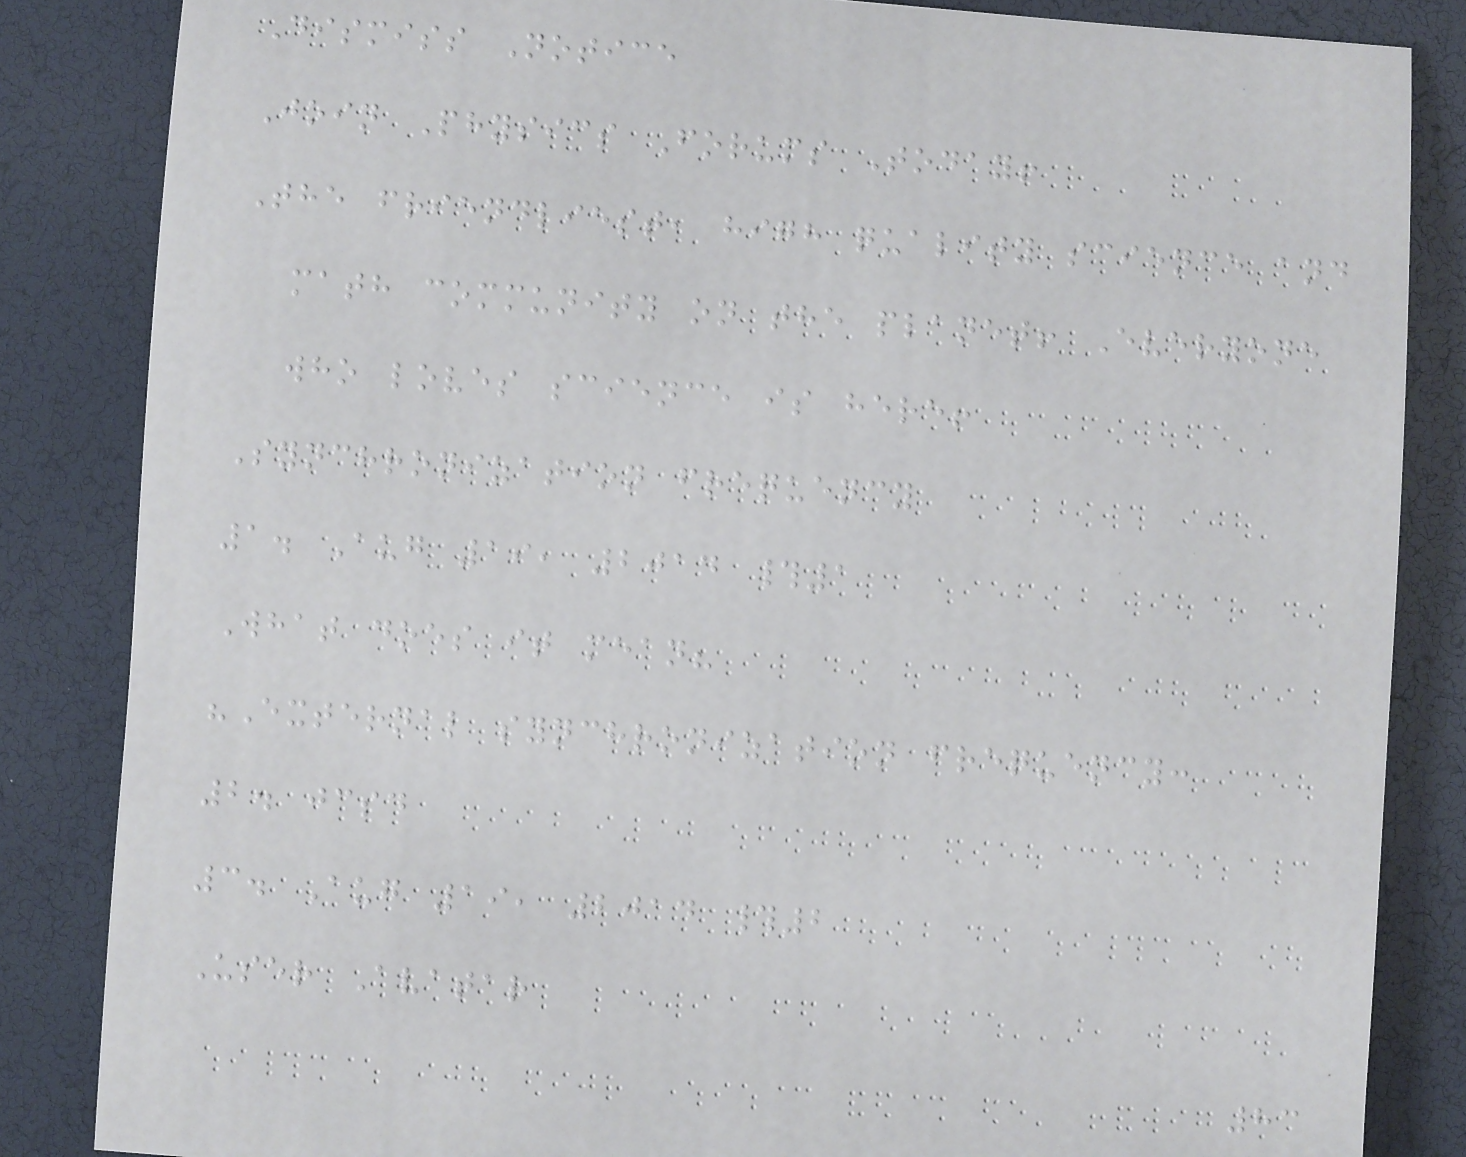Dismiss Notice
Join Physics Forums Today!
The friendliest, high quality science and
math community on the planet! Everyone
who loves science is here!
Synchronization frequency
1. Aug 19, 2014 #1
What does it mean?
"External synchronization frequency:
2. jcsd
3. Aug 19, 2014 #2
User Avatar
83
